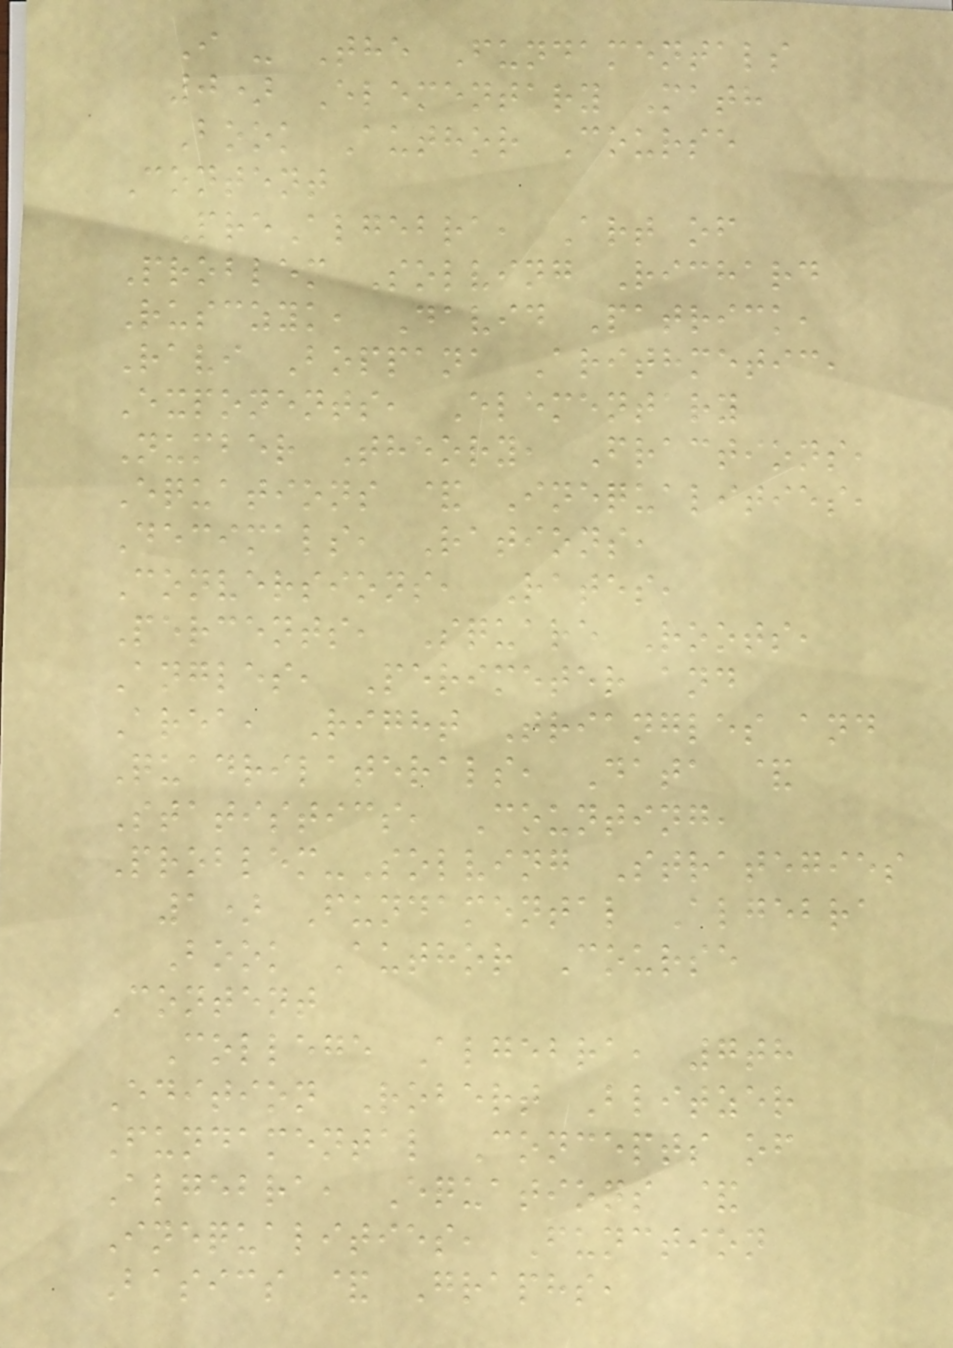I - The Fundamentals
0) Elementary Math
Book Author Course
Content
PreAlgebra, Art of
Problem Solving Richard
Rusczyk, David Patrick,
Ravi Boppana Arithmetic,
Exponents, Elementary
Number Theory, Fractions,
Equations & Inequalities,
Decimals, Rations,
Conversions, Rates,
Percents, Square Roots,
Angles, Perimeter and
Area, Right Triangles and
Quadrilaterals, Data &
Statistics, Counting,
Problem-Solving Strategies
1) Fundamental Algebra
Book Author Course
Content
College Algebra, 7th
Edition Robert Blitzer
Fundamental Concepts of
Algebra, Equations &
Inequalities, Function
Basics & Graphs,
